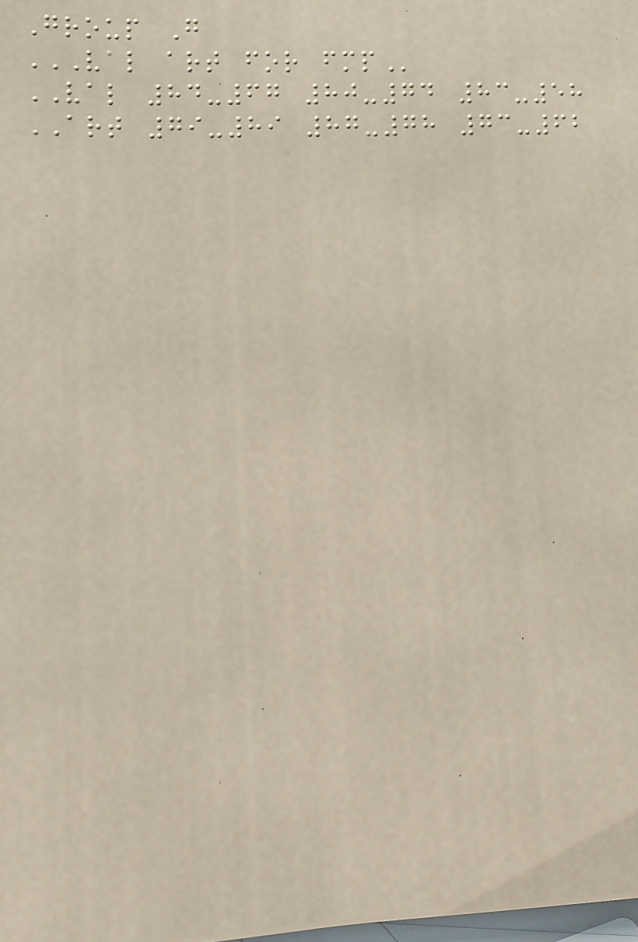Group G
VAL ART FOR FMP
VAL 84-67 80-74 83-58
ART 79-89 87-78 73-62
